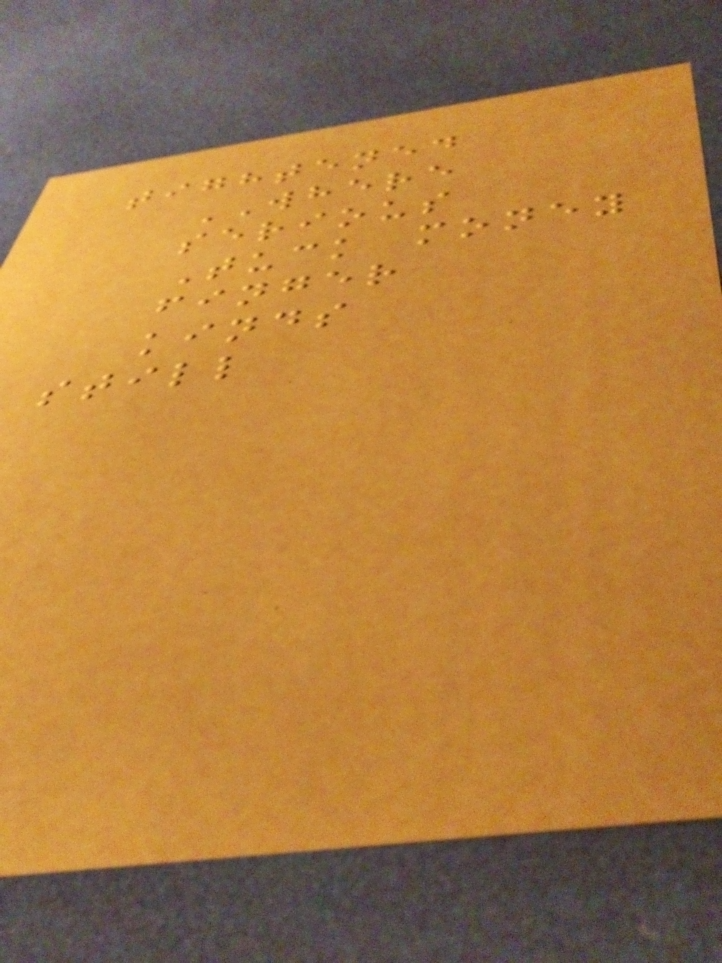tightened
WHERE
serious
Tuck money
finger
kinds
still
